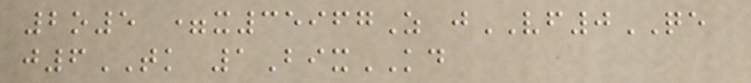2o5 =x35967Z jVF0QE
j6TK 1BixKD
